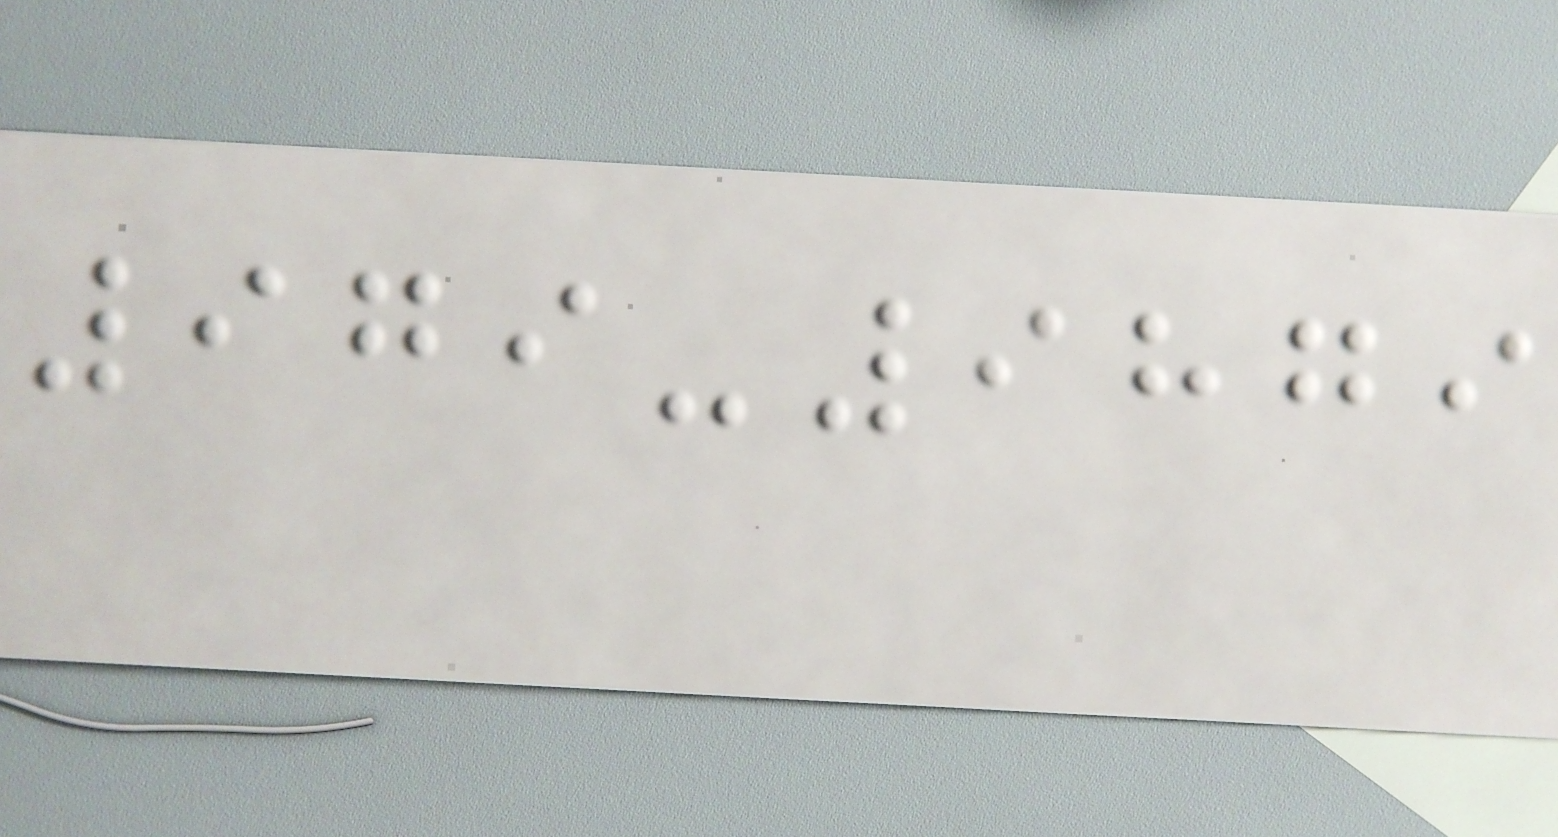979-9879
